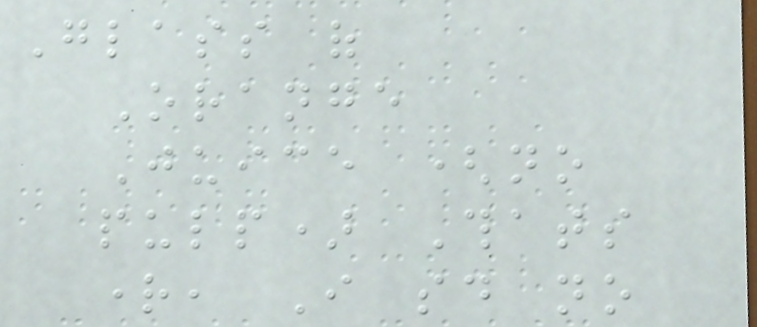Glass of
Orange
Juice (no
pulp) Thats
right, I said no
